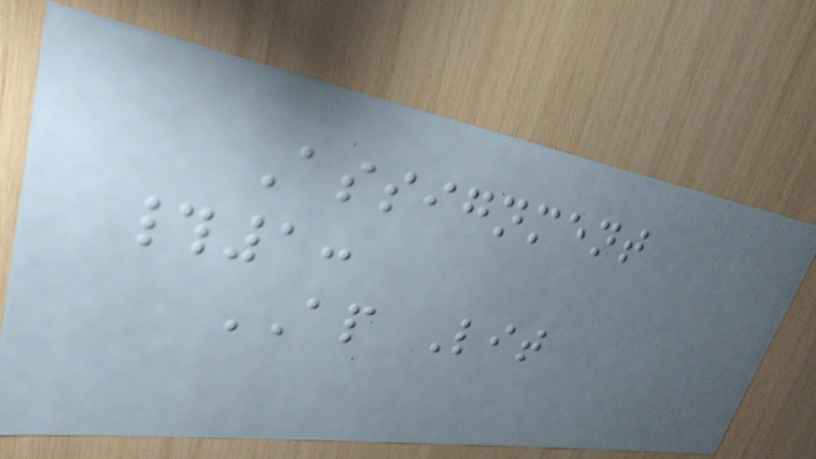Assignment
#1:
AP Lit
